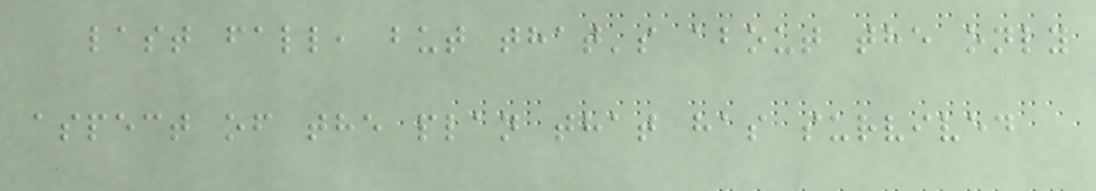last fall, but that's about the only
aspect of the plan that has survived
